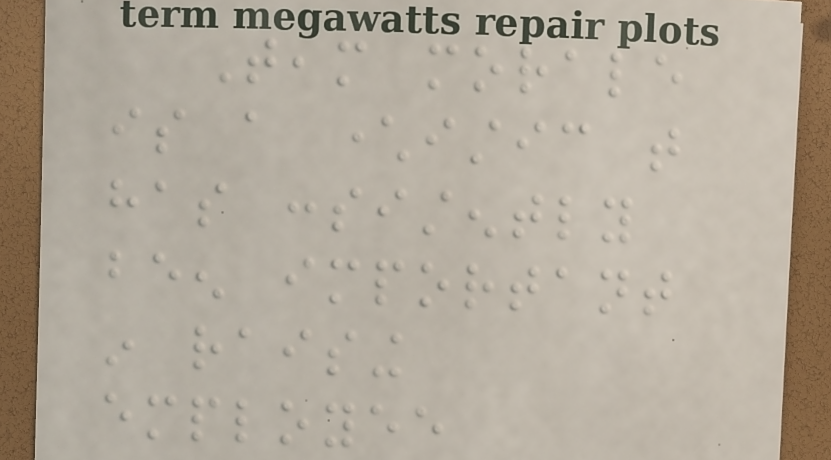Team morale
is a characteristic that
has consistently
been important
in raising
employee
